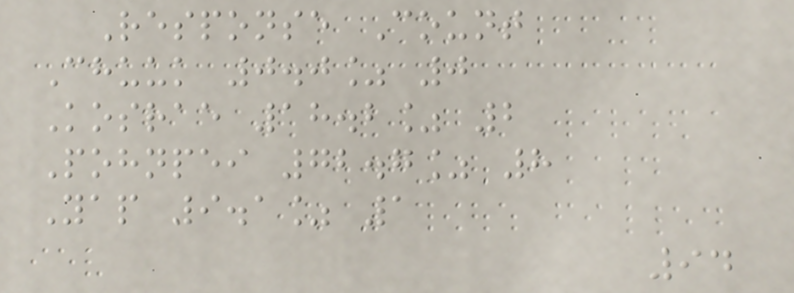Response Count
Chuuk 0.0% 0
Kosrae 18.2% 2
Pohnpei 72.7% 8
Yap 9.1% 1
94
